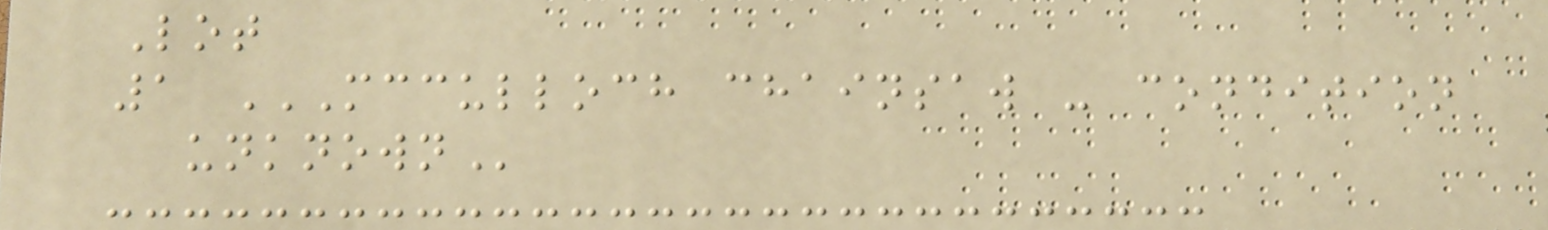Lot
1 MCCULLOCH CHAINSAW - CONDITION
UNKNOWN
